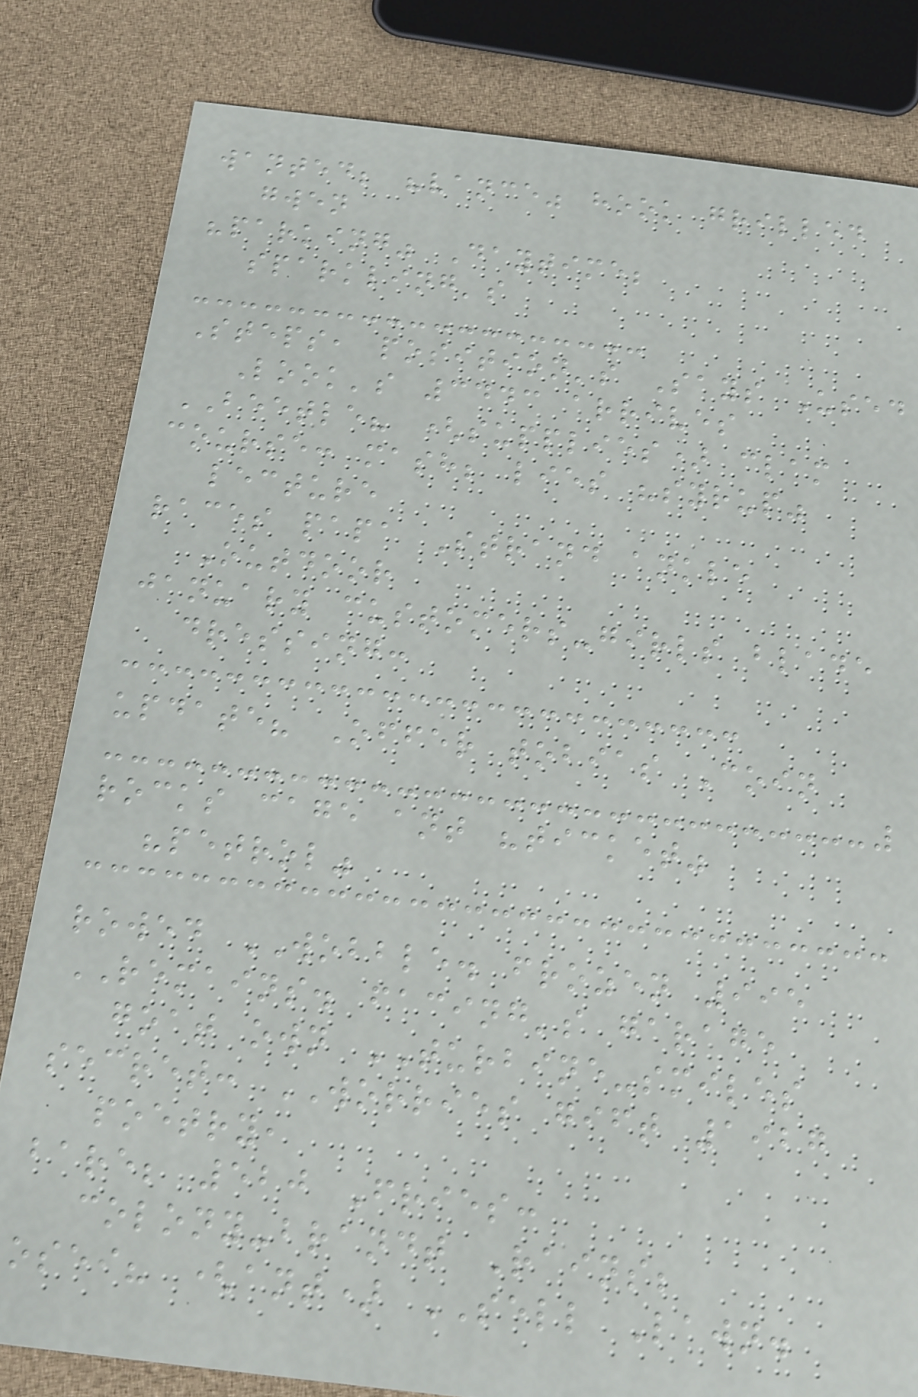wanted; "vance" hook grilled
gwen
"parking" Daytime;
sparkling's
Steps, position's Says Used
Look's 3443 arrives
BEETLE? (supplies) clam
course: mash; lies "syrup"
lecture
races papa Strand ankle
Outdoor
january customers-girls blade
dressing:
update? Offer tobias Coin
rocks cage ant "ticket"
"petrol"
rowed WOBBLE. frozen 995
REMAINS. facing's garage
goat own TURBINE-smiles
secret: WORRIES gift 1927
poetry,
bare; 520 Fries:
colony-brandt Rains;
osei? (ant) SELL Lawn.
